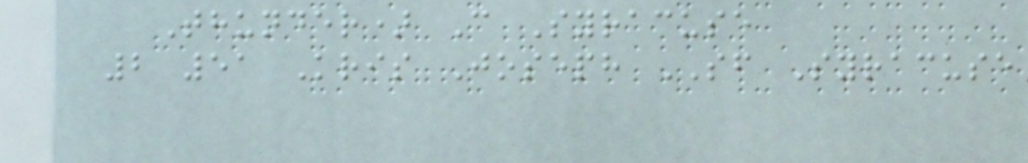Thunder) C Syracuse
2 51 Kris Joseph SF Syracuse
